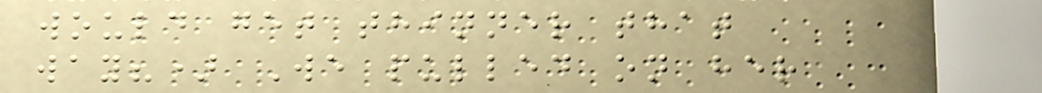would get thinner that
way?) We pulled on her
